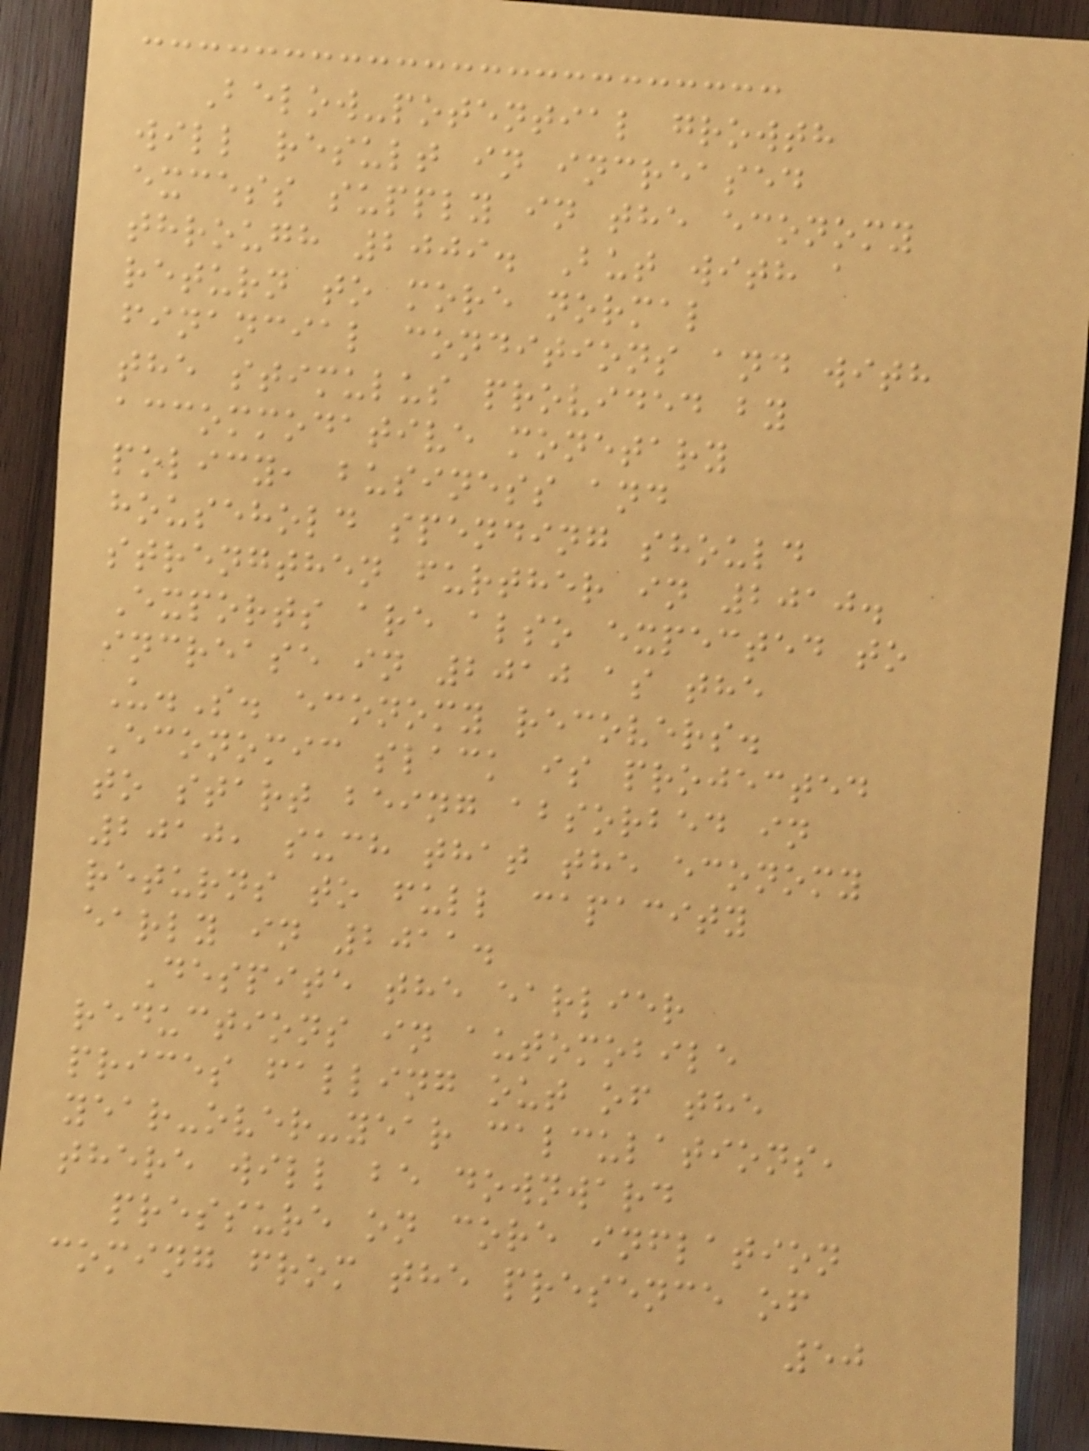Below-potential growth
will result in increased
excess supply in the economy
through 2009. But with a
return to more normal
financial conditions and with
the stimulus provided by
accommodative monetary
policy, business and
household spending should
strengthen further in 2010.
Exports are also expected to
increase in 2010 as the
U.S. economy recovers.
Economic slack is projected
to start being absorbed in
2010, such that the economy
returns to full capacity
early in 2011.
Despite the earlier
reductions in automobile
prices falling out of the
year-over-year calculations,
there will be downward
pressure on core inflation
coming from the presence of
50
